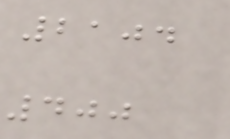2104
400
